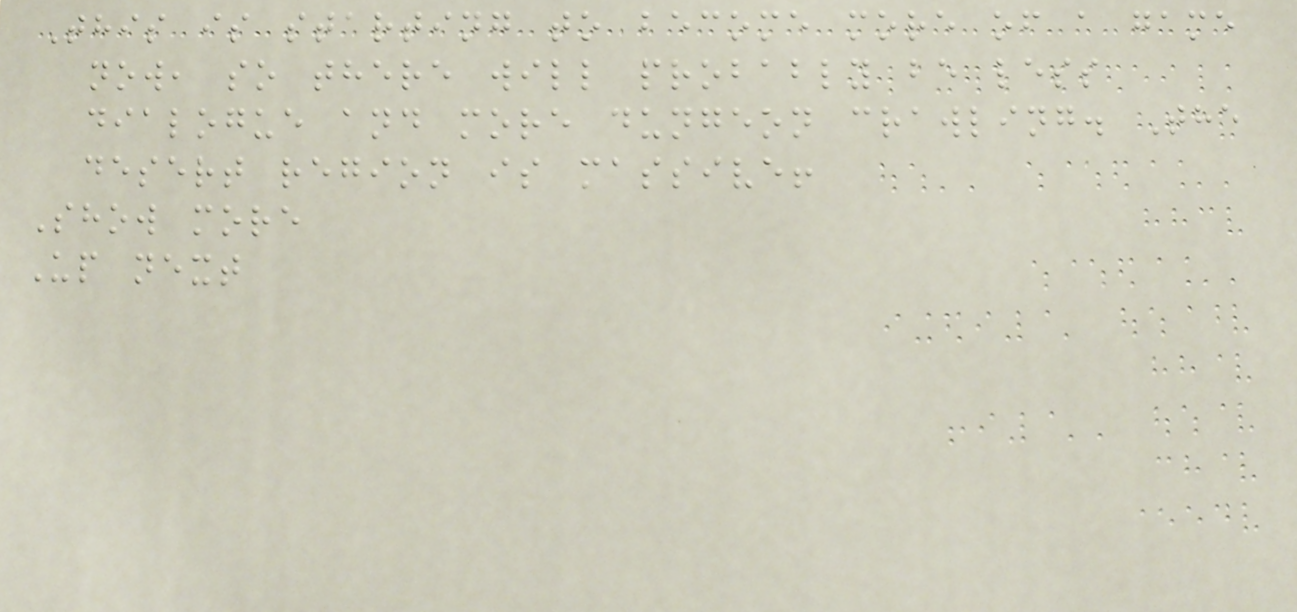This is starting to become more of a game
now, so there will probably be less
dialogue and more dungeon crawling. The
desert region is massive!
Show more
Up next
